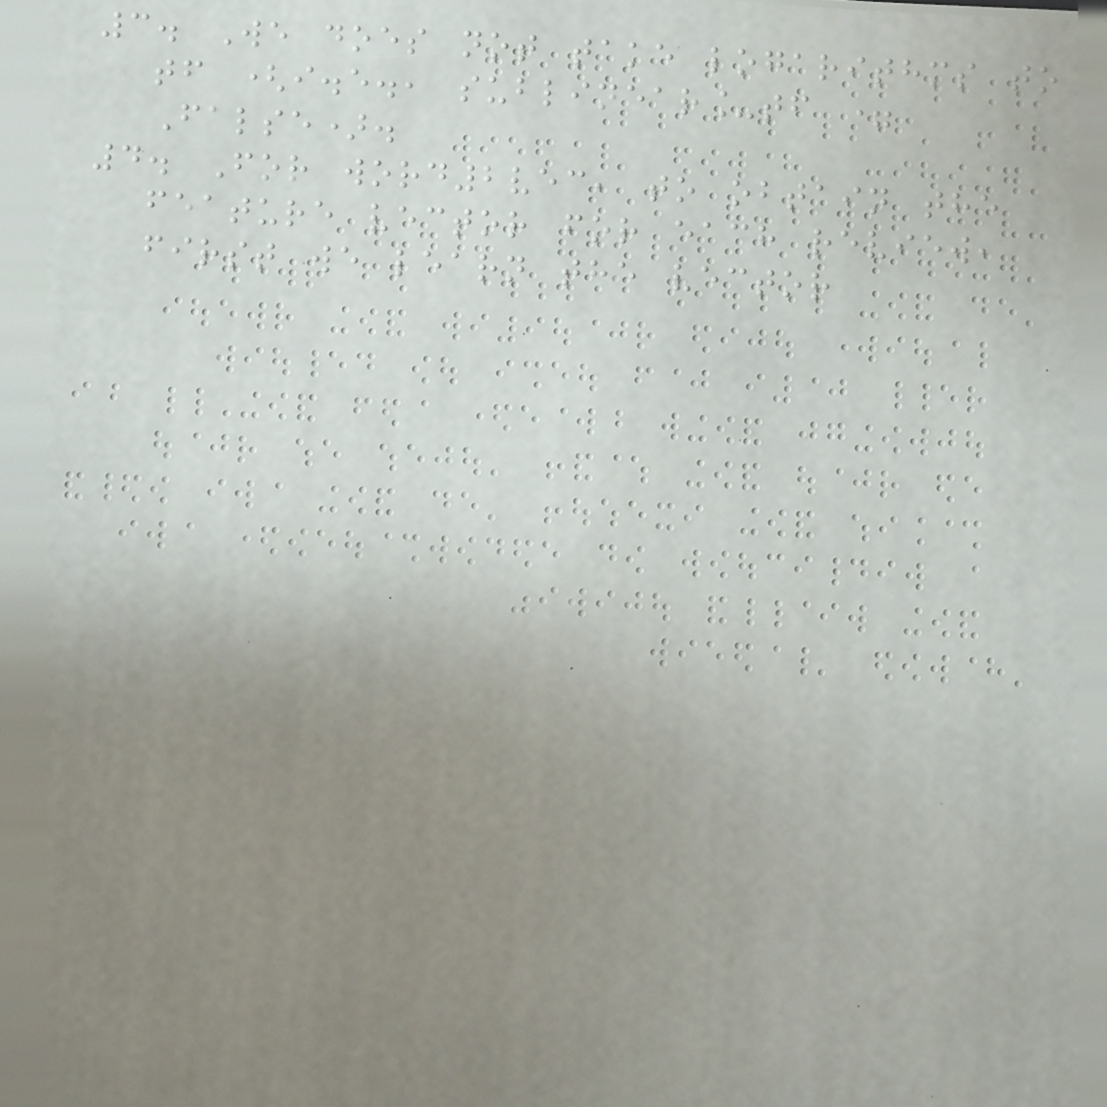3. We does not take logarithms to
tf (i.e., sublinear_tf =
False).
4. For word2vec, to obtain the
feature vector for each review,
first we learn the vector
